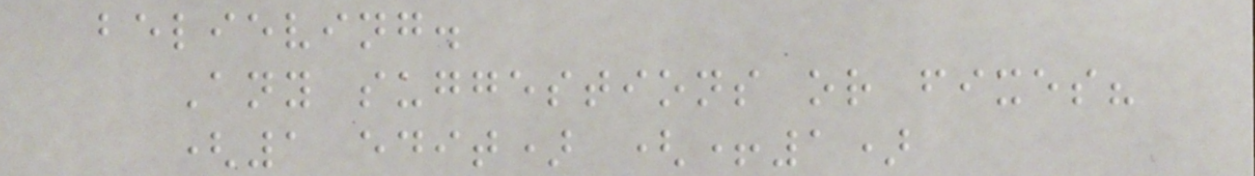believing.
Any suggestions or fixes?
(1 edit) (+1)
